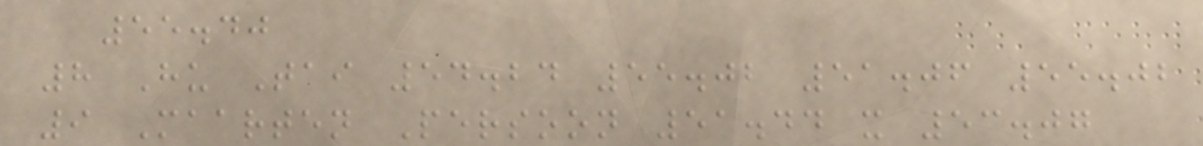55.40
8 Hu Tai 54.24 55.02 51.06 55.02
9 Maarten Persoon 51.44 x 53.07
